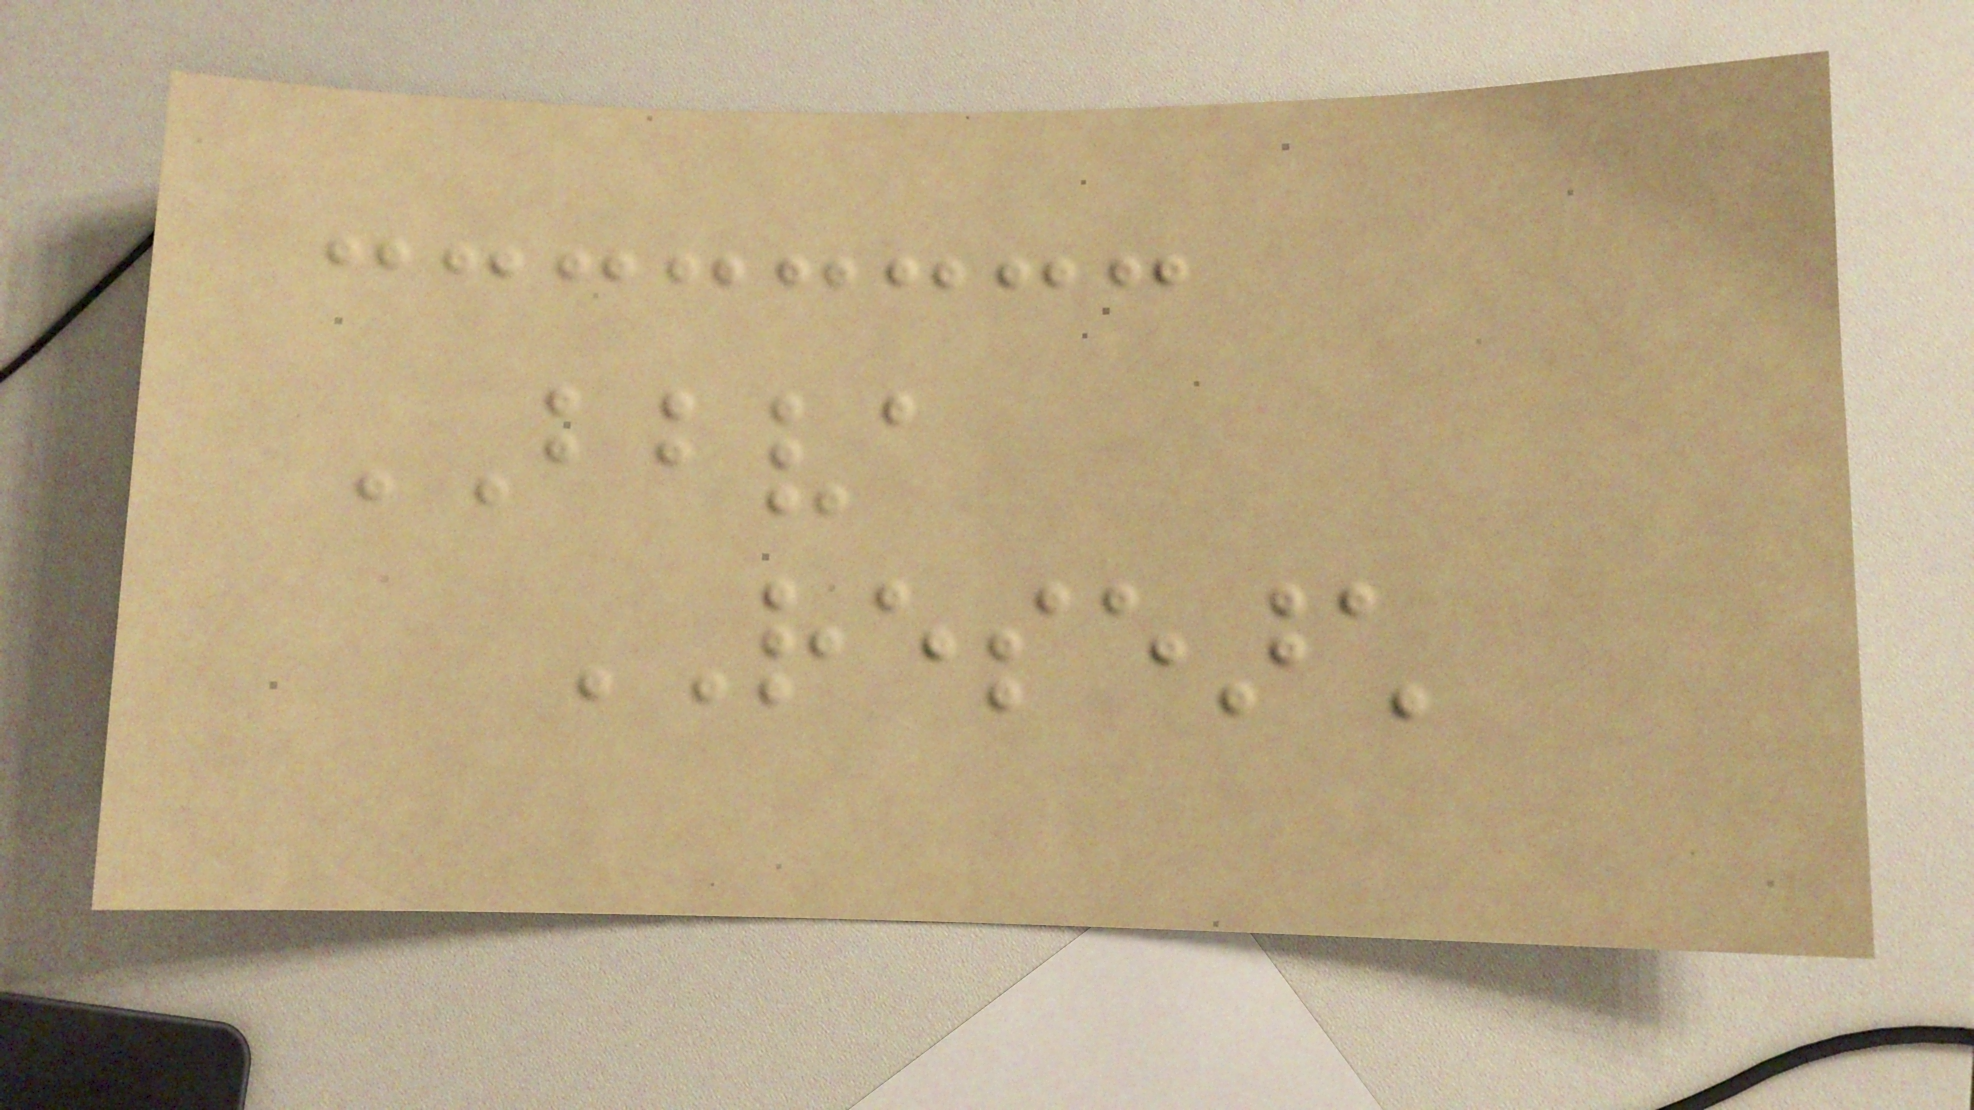BBVA
RESEARCH
